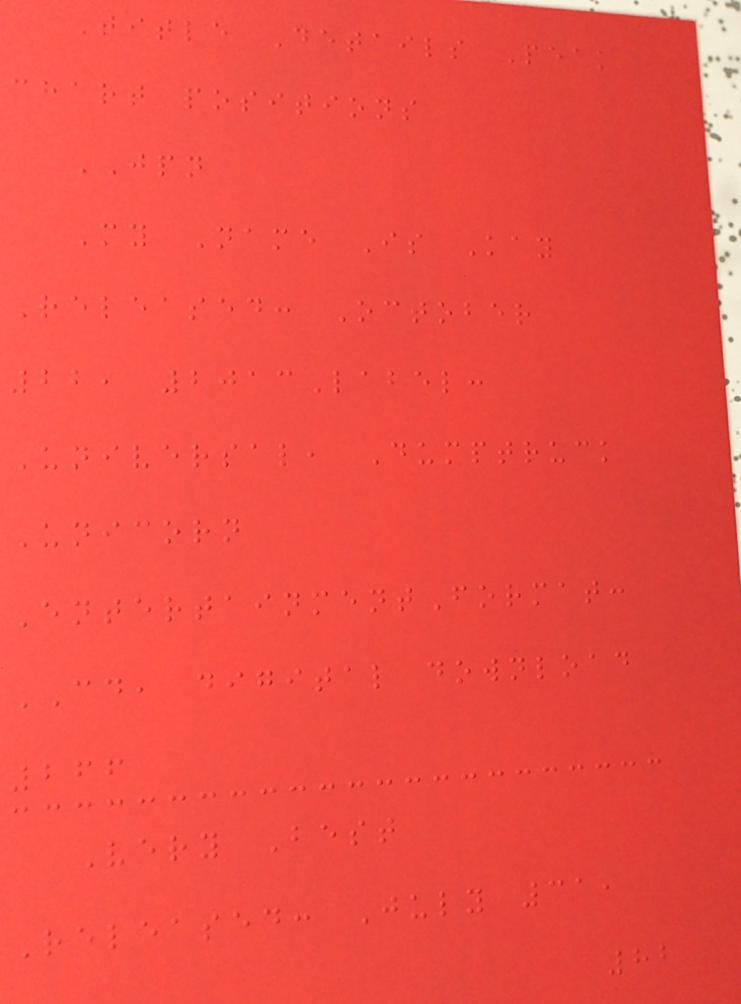Title Details Peak
chart positions
JPN
My Name Is Kay
Released: October
22, 2013Label:
Universal, Dumptruck
Unicorn
EntertainmentFormat:
CD, digital download
266
Very Best
Released: July 31,
82
